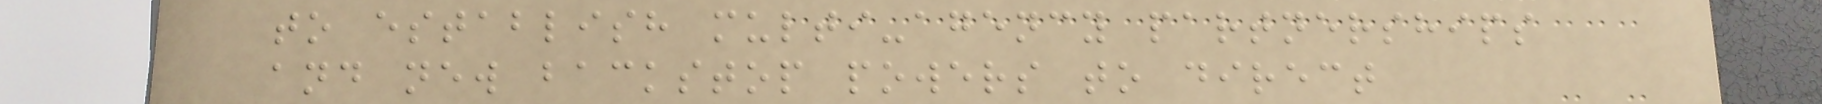to establish multi-agency partnerships
and new backstop powers to direct
